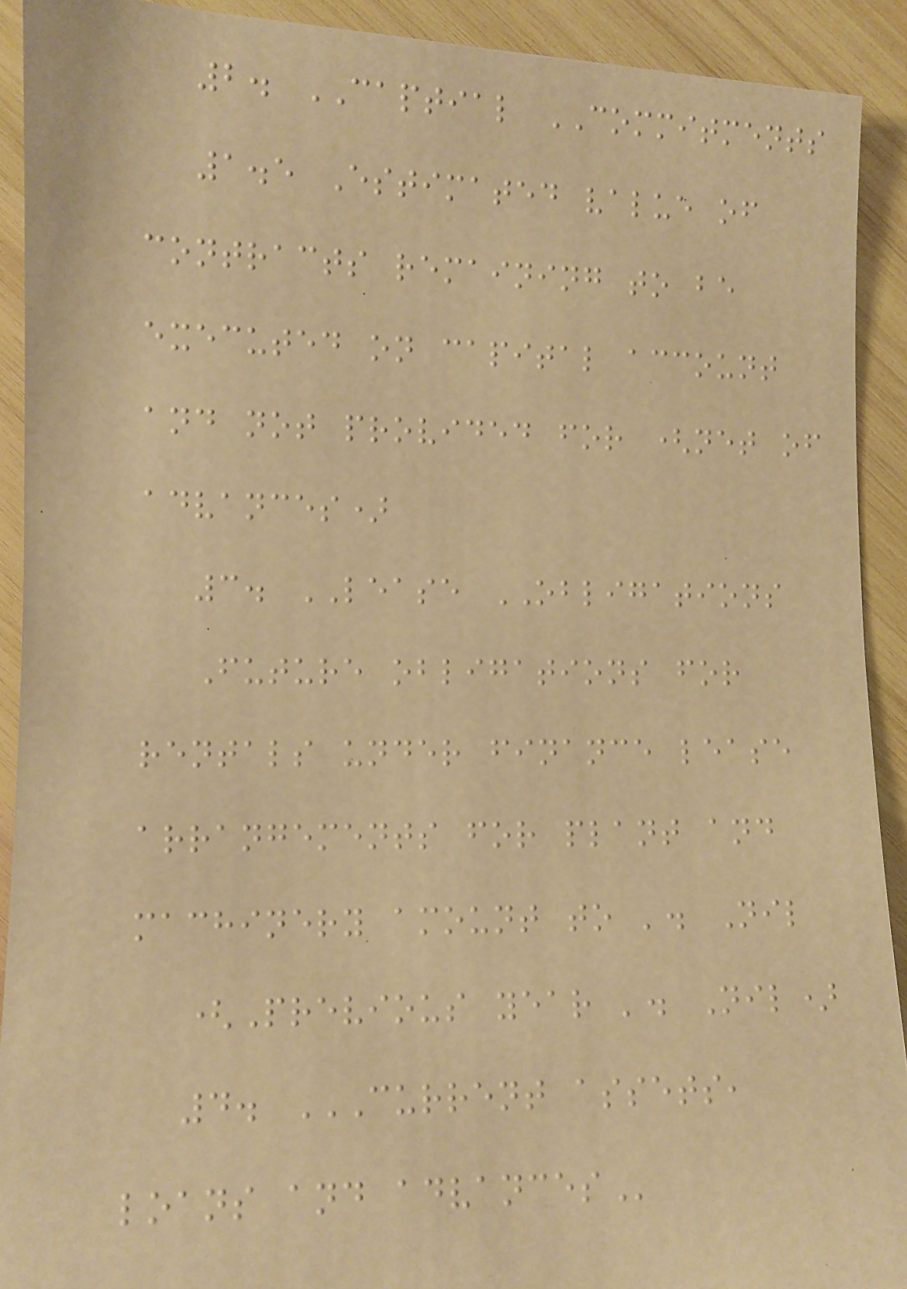2. CAPTIAL COMMITMENTS
1.5 Estimated value of
contracts remaining to be
executed on capital account
and not provided for (net of
advances)
3. LEASE OBLIGATIONS
Future obligations for
rentals under finance lease
arrangements for plant and
machinery amount to '. Nil
(Previous year '. Nil)
4. CURRENT ASSETS,
LOANS AND ADVANCES
